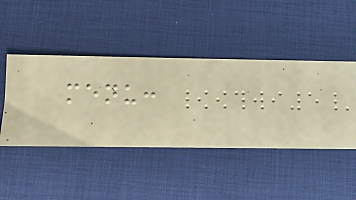menu:
